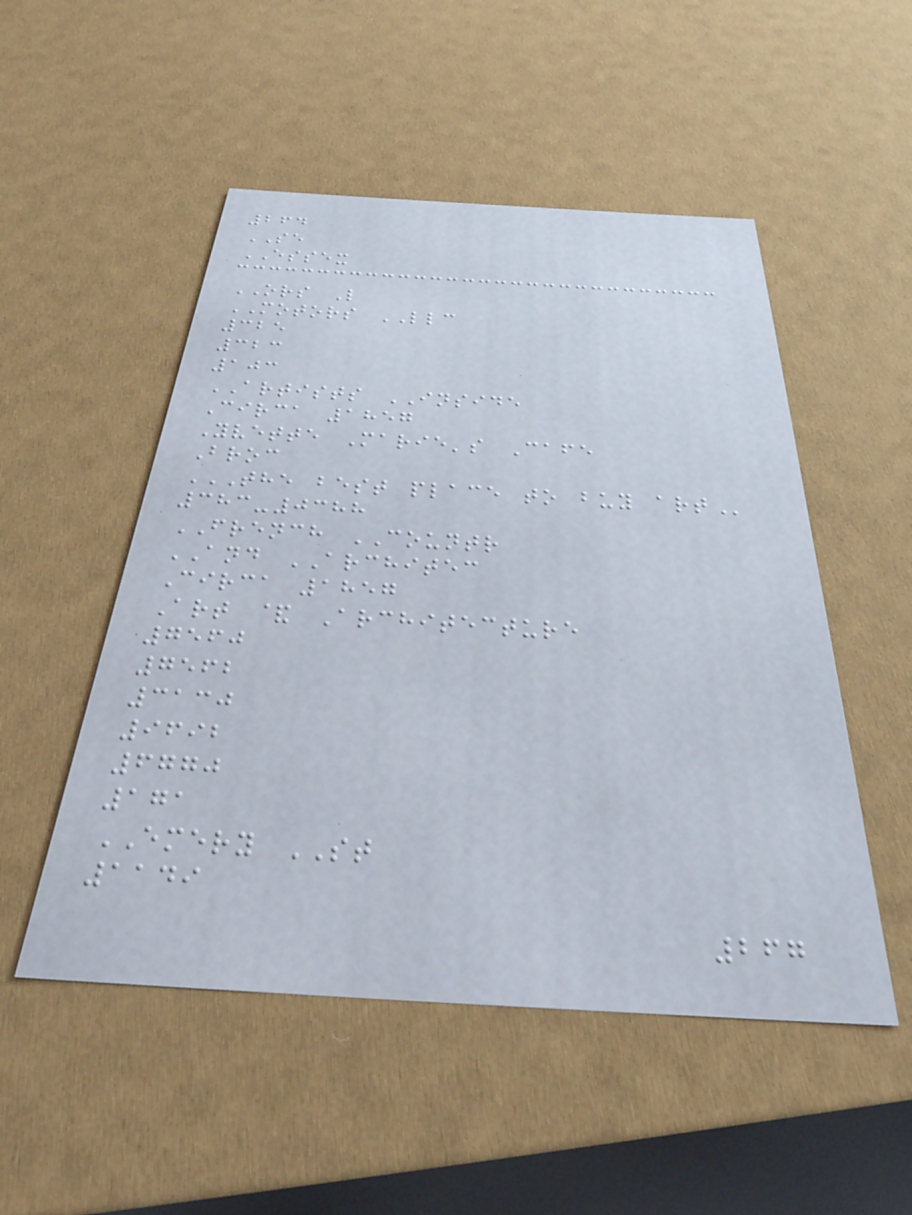264
SE
ESSEX
ORS L
MOTORS LLC
325
323
103
ARTISTS INSIDE
Circa 1857
Yvette Marie's Cafe
Broc
THE BEST PLACE TO BUY ART
383-0388
FRENCH COUNTR
AND ARCHITEC
Circa 1857
Art & Architecture
7560
7562
3130
9692
6770
171
EMERY ST
1149
267
